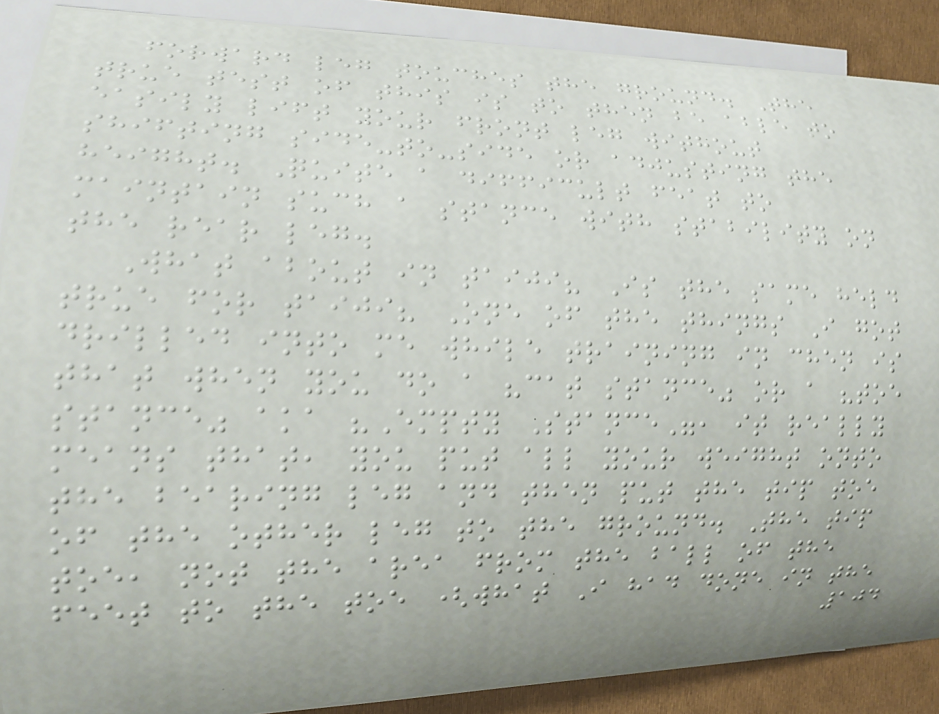forward leg touches the ground. The
true test of this is to then be able to
easily lift your front leg without
shifting side-to-side or adjusting the
height. Quite a difficult feat to
maintain such a stance with stability on
the rear leg.
What about in taiji? Is the same held
true for taiji? One of the things I got
drilled into me while training in chen is
that when you do a "cat stance" or a "toe
stance" aka "Empty Stance", it really
means that, you put all your weight onto
the bearing leg and then put the tip toe
of the other leg to the ground. The tip
toe, not the area from the ball of the
feet to the toe (what I had done in the
104
